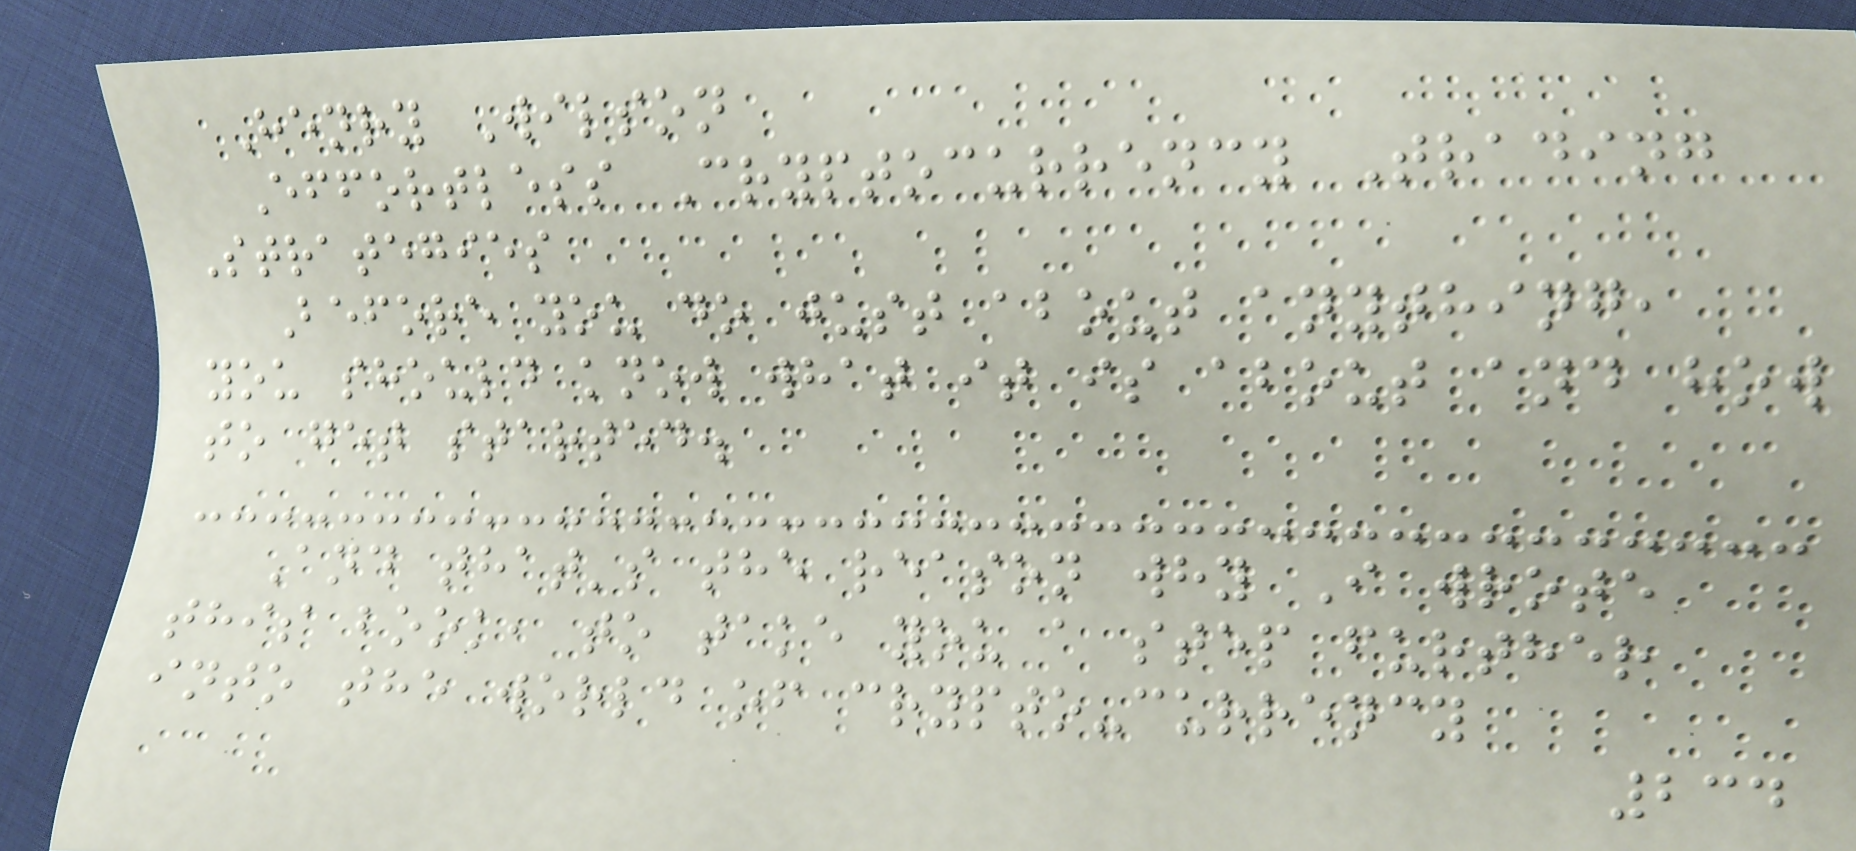Henry Wilson
Effortless Cryptocurrency Trading
Strategies
Before you do just about anything,
you should know what it is about and how
to get started.
And that's the reason why I wrote
this book, to take you a step further
into the world of crypto-currency
234
